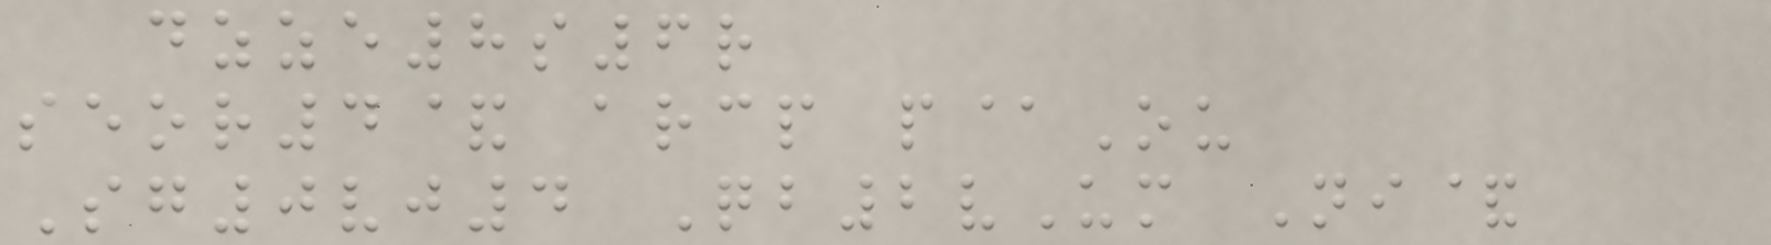dzze8s6r
seor4& arcp p@Ou
Sg0vj4 Qb2vUm Ni&
